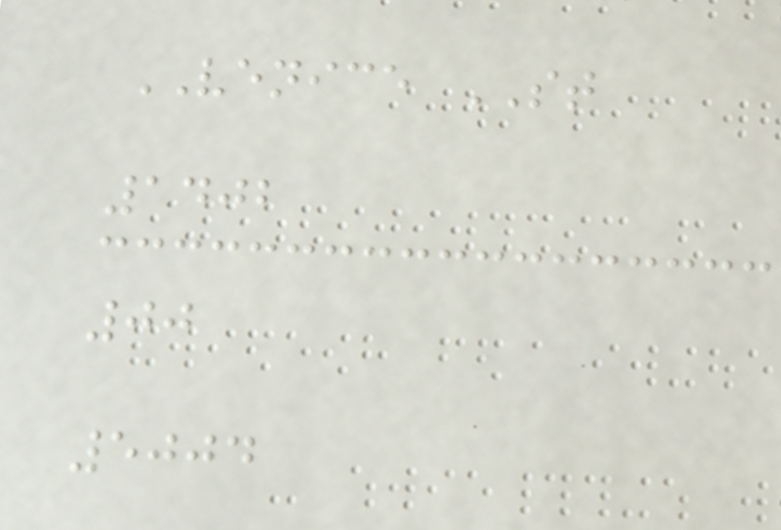VENICE ST
1402
00
5004
